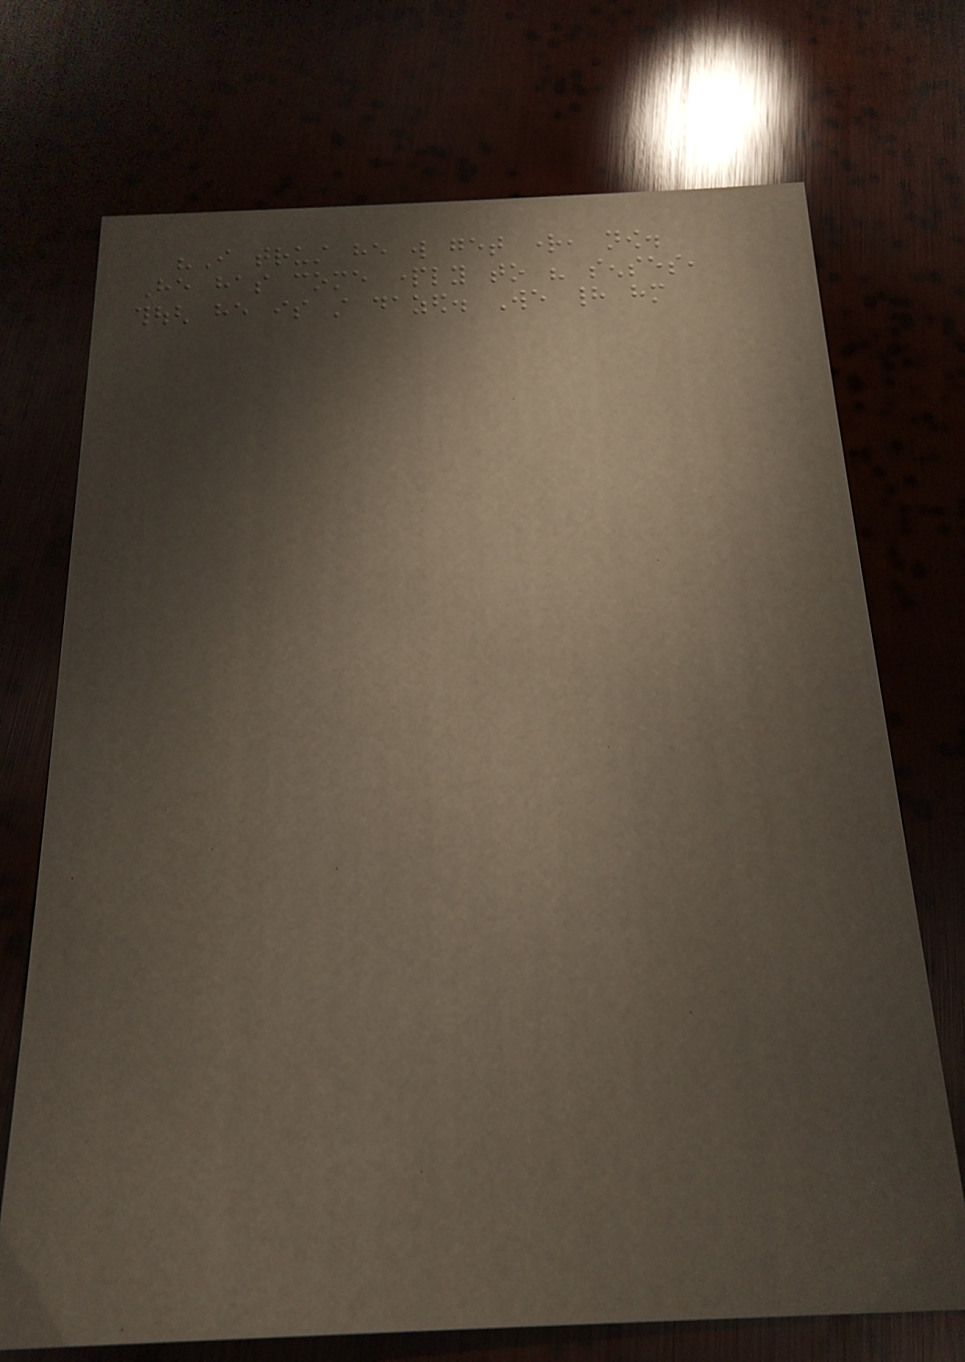"I trust he will get right, now.
He has come partly to his senses,
though he is still dazed. We had him
